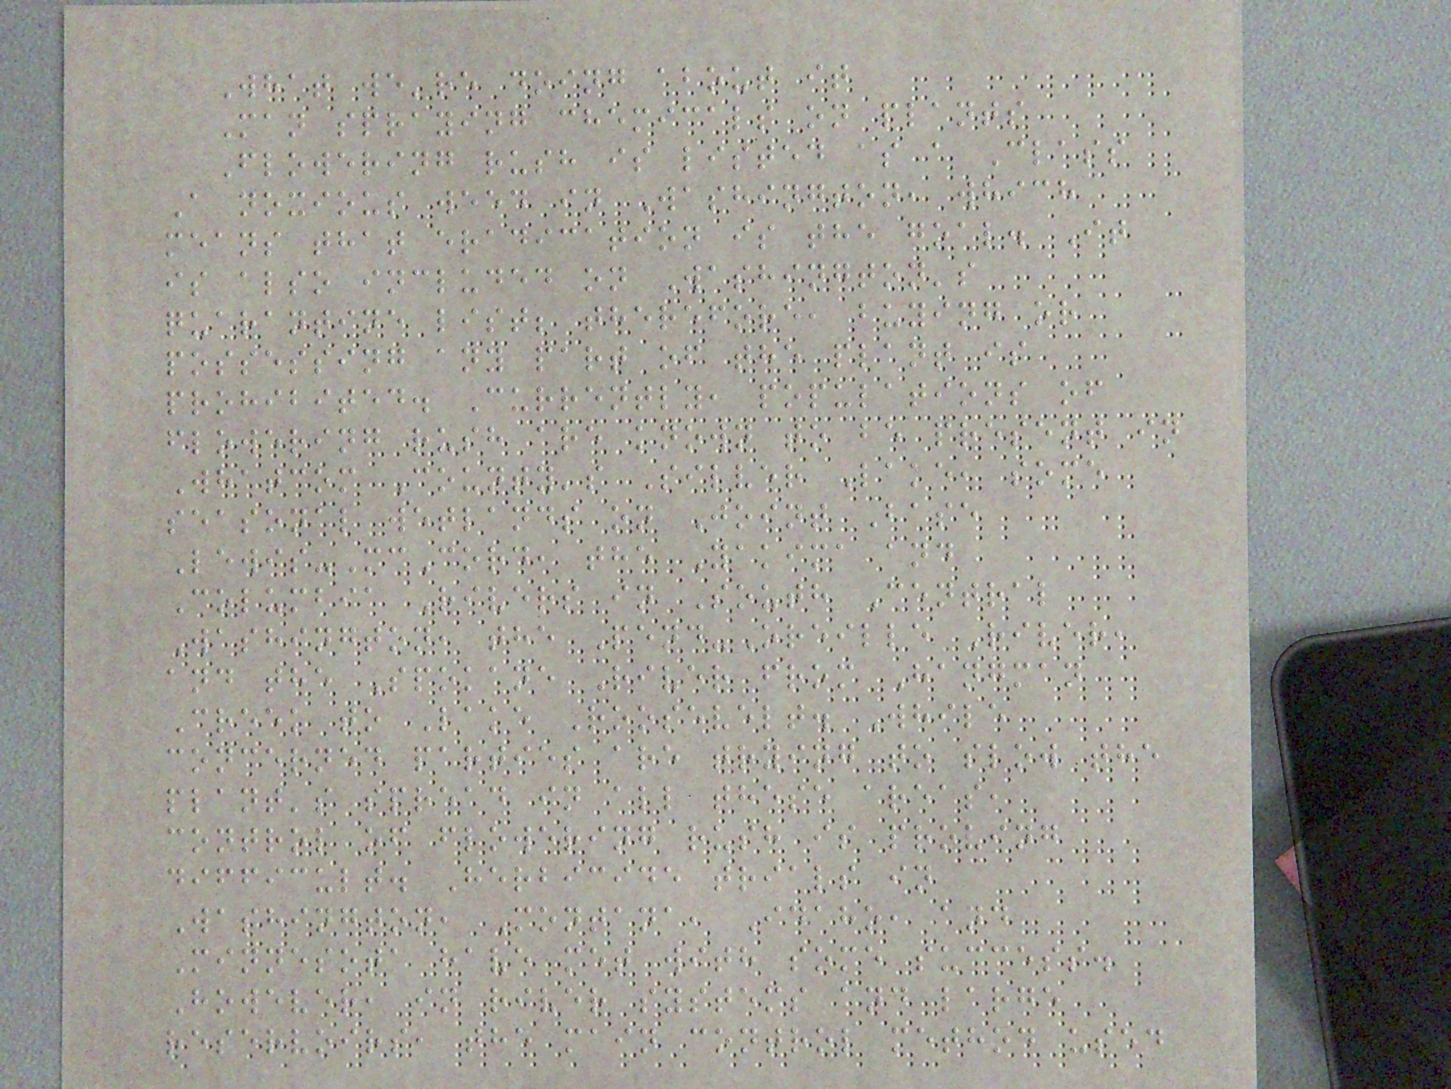What we're doing about it
Man spraying chemicals on plants
Flowering rush is listed as a Class
A noxious weed in Washington, which
means that eradication is the goal. It
is also included on Washington's
quarantine list; therefore, buying or
possessing any part of the plant is
prohibited. Currently, populations of
flowering rush are known to be present in
Whatcom County's Silver Lake, some
seasonal wetlands on Joint Base
Lewis-McCord, the Yakima and
Columbia Rivers in South Central
Washington, the Pend-Oreille River,
and the Spokane River from Hangman
Creek to Lake Roosevelt. While
concerned parties are trying to slow the
plant's spread in all these areas,
control of flowering rush is proving
difficult. Herbicide trials in
Washington, Montana, Idaho, and
Minnesota have met with some success.
However, in river systems and large
reservoirs, the main control method used
